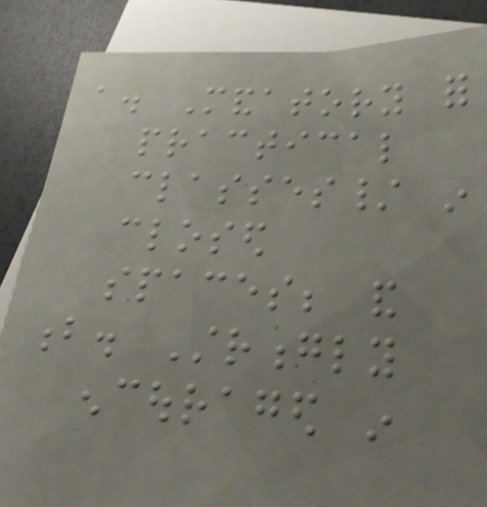a. Mandatory for
practical
classes/ in
closed
spaces; and
b. Strongly
encouraged in
